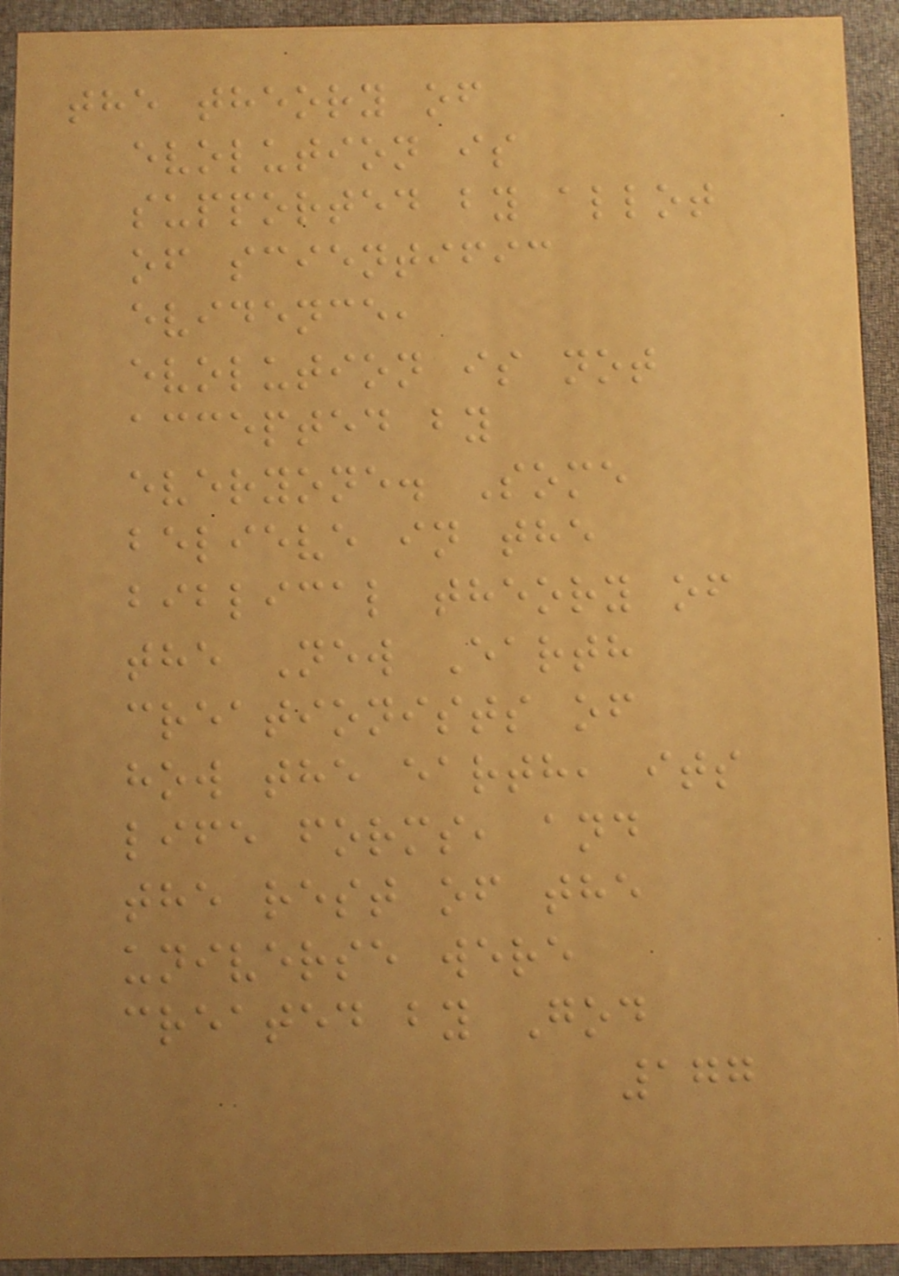the theory of
evolution is
supported by allot
of scientific
evidence,
evolution is not
accepted by
everyone. Some
believe in the
biblical theory of
the New Earth
creationists of
how the earth, its
life forms, and
the rest of the
universe were
created by God
177
